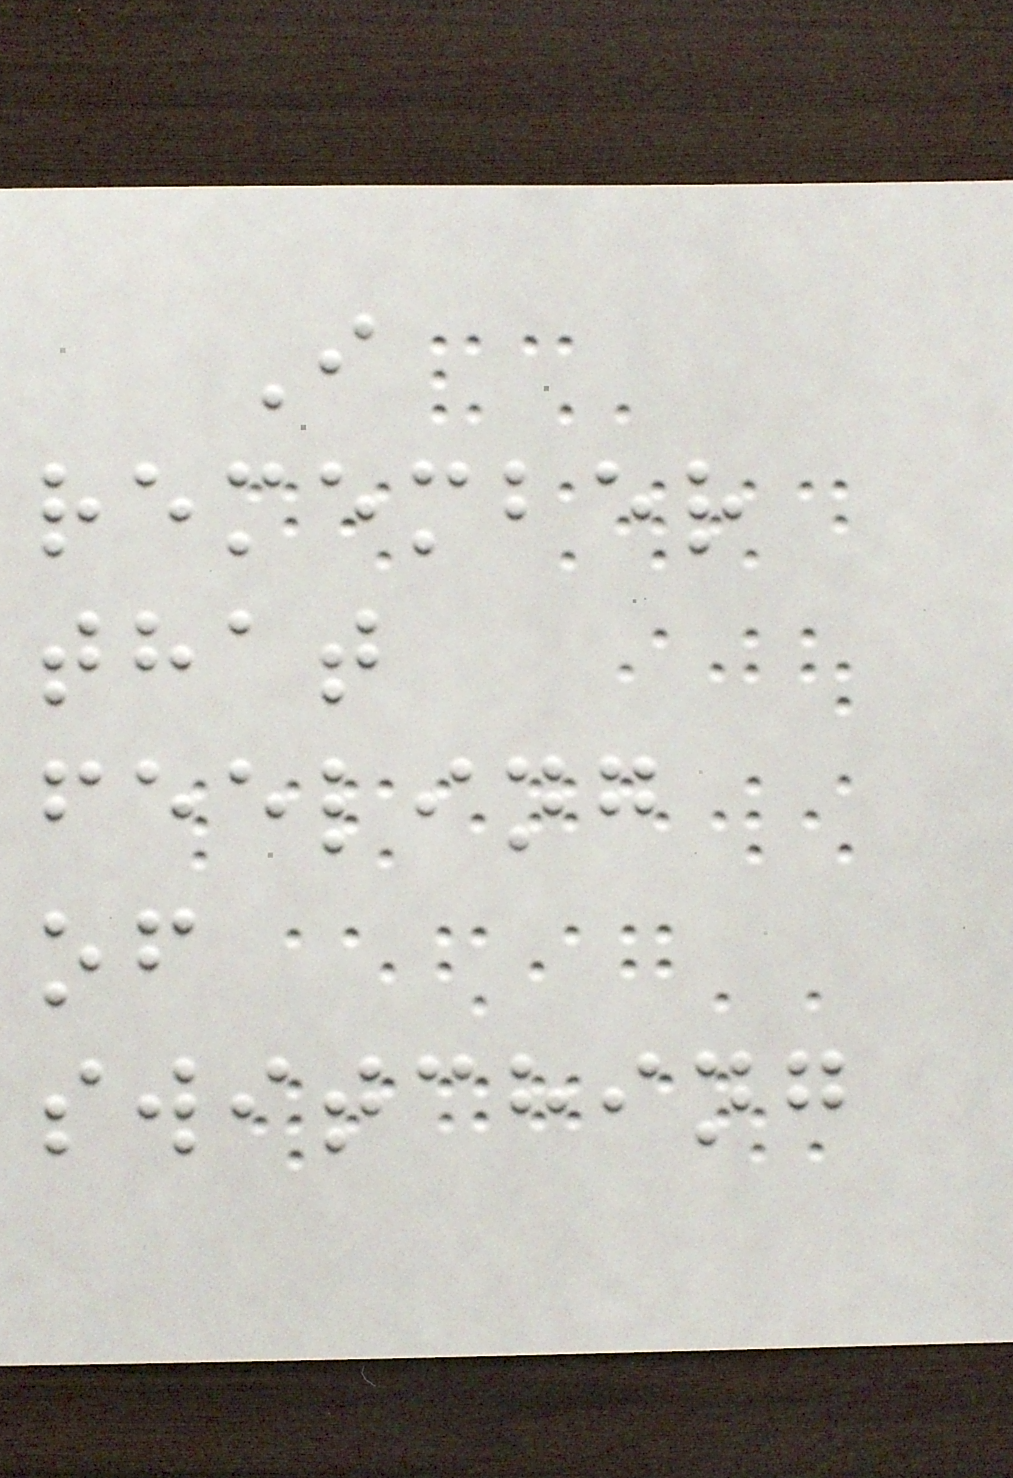I
remember
that
feeling
of
switching
